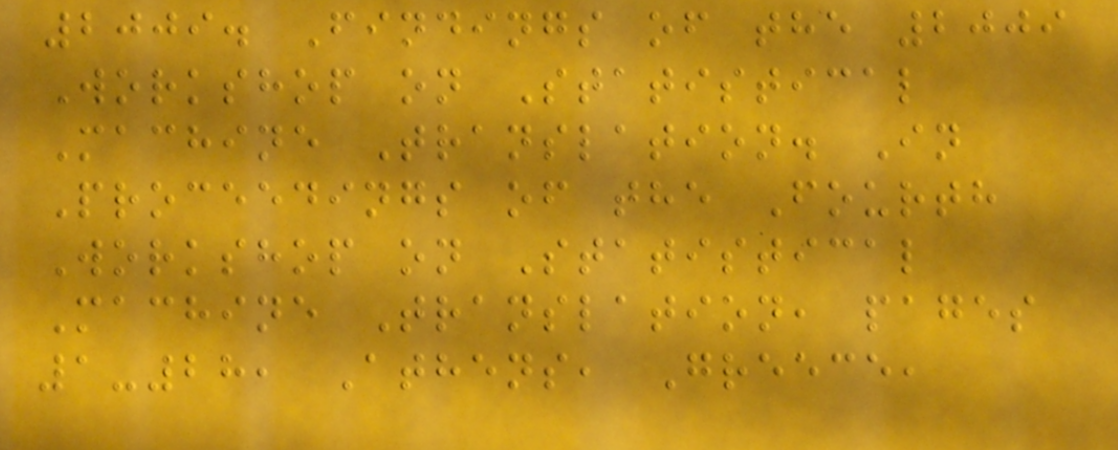2009. Findings of the 2009
Workshop on Statistical
Machine Translation. In
Proceedings of the Fourth
Workshop on Statistical
Machine Translation, pages
1-28, Athens, Greece,
